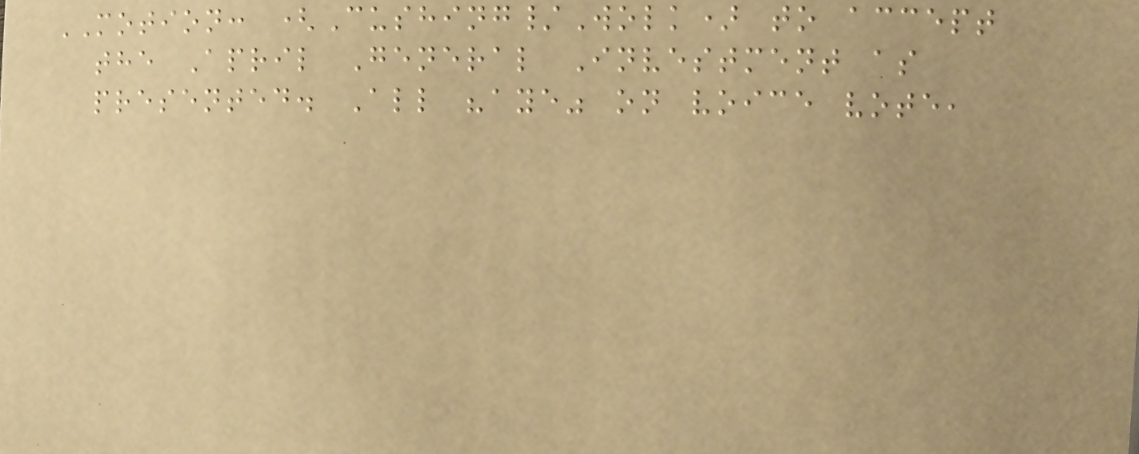MOTION: (Cushing/Wolk) to accept
the April General Investment as
presented. All "aye" on voice vote,
